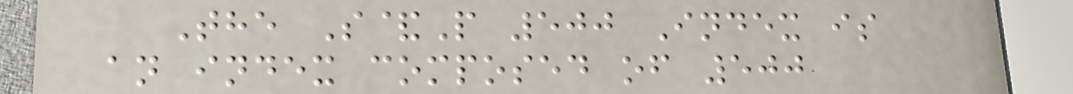The S&P 500 Index is
an index composed of 500
